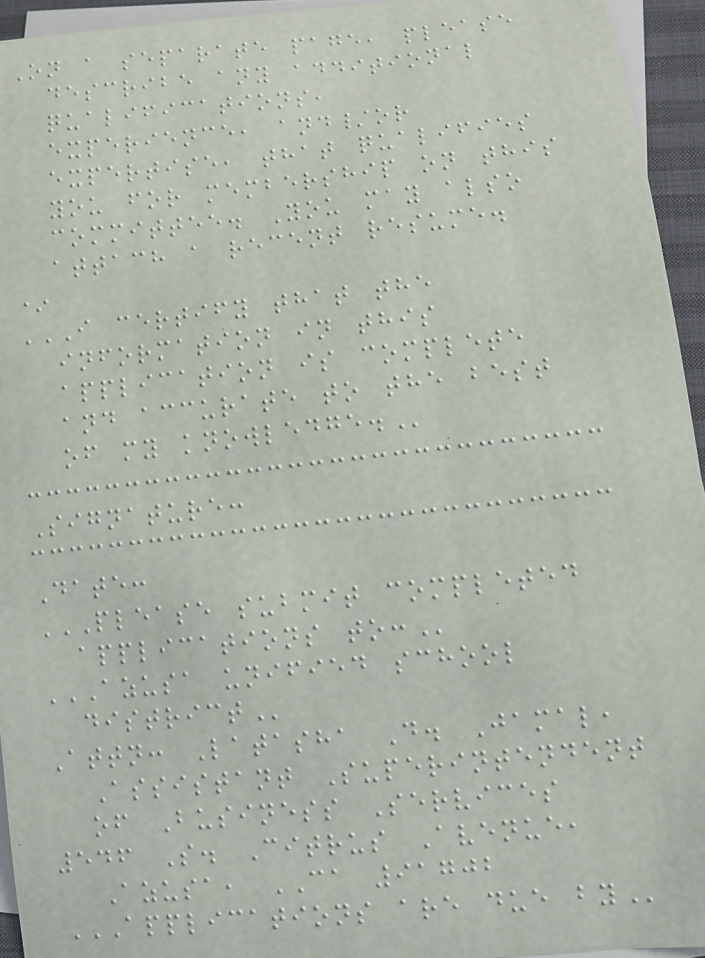On a separate page, please
describe any additional
qualifications,
experience, and/or
expertise, that qualifies
you for membership on this
committee. You may also
attach a recent resume.
*
I CERTIFY THAT THE
INFORMATION IN THIS
APPLICATION IS COMPLETE
AND ACCURATE TO THE BEST
OF MY KNOWLEDGE.
Signature:
Date:
PLEASE SUBMIT COMPLETED
APPLICATIONS TO:
AZUSA UNIFIED SCHOOL
DISTRICT
Attn: Latasha D. Jamal,
Assistant Superintendent
of Business Services
546 S. Citrus Avenue,
Azusa, CA 91702
APPLICATIONS ARE DUE BY
